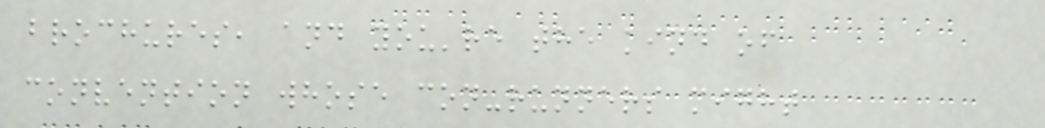brochures, and you're the kind of
convention whose con-runners might
